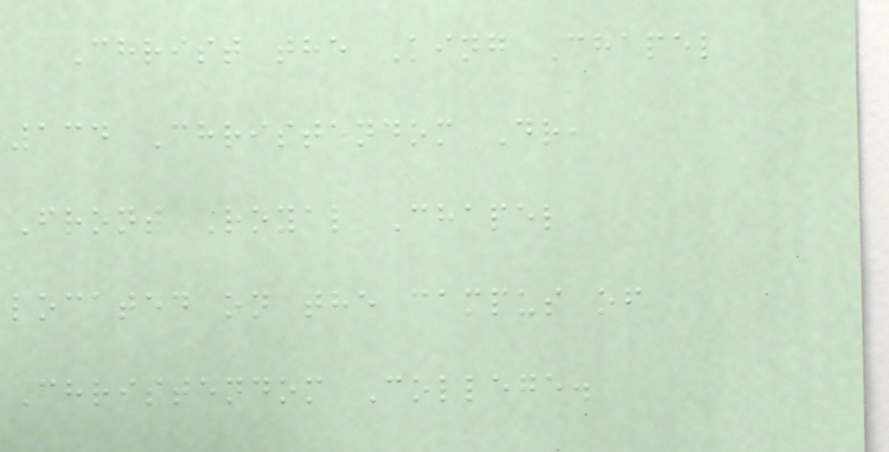Christ the King Chapel
134 Christendom Dr,
Front Royal Chapel
located on the campus of
Christendom College.
